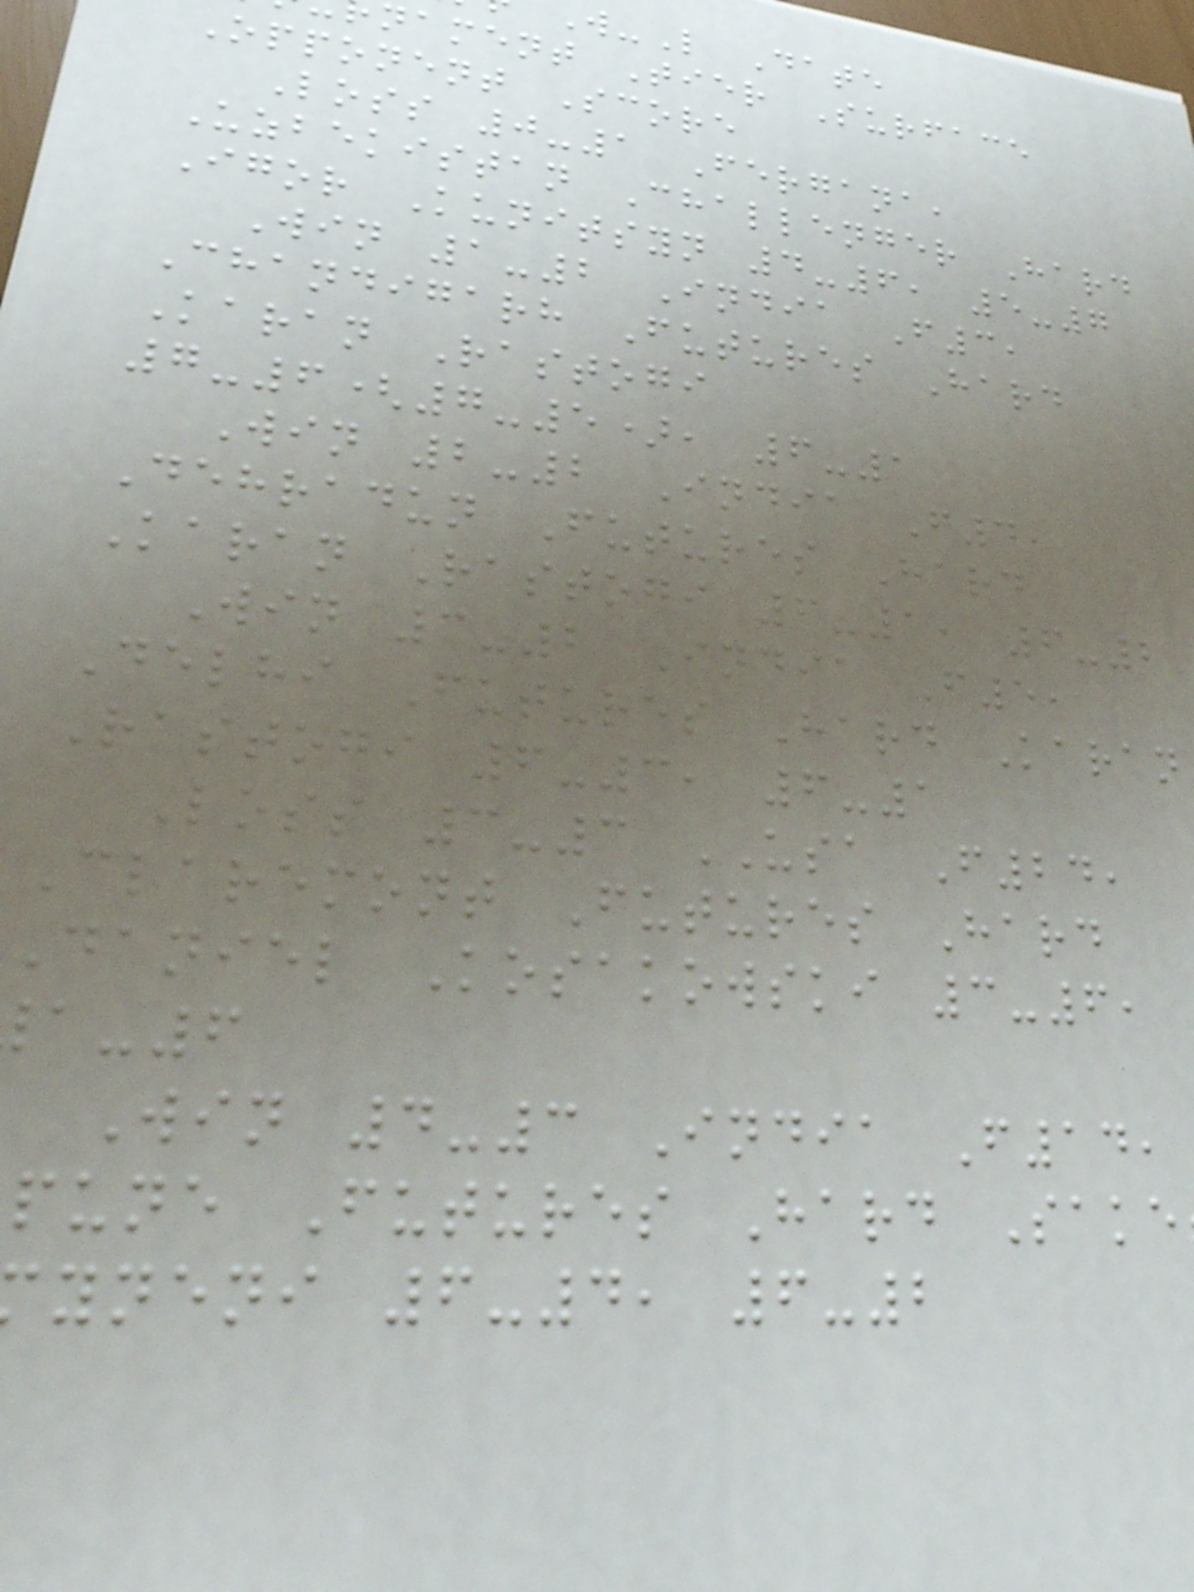-L Date
nament Tier Surface
Opponent Score
Loss 0-1 Fergana,
Uzbekistan Challenger Hard
Igor Kunitsyn 4-6, 5-7
Win 1-2 India F3,
Chandigarh Futures Hard
Karan Rastogi
7-6(7-5), 6-1
Win 2-2 India F4,
Dehradun Futures Hard
Karan Rastogi 6-1, 6-2
Win 3-2 India F5,
Delhi Futures Hard Karan
Rastogi 6-3, 6-1
Loss 3-3 USA F24,
Claremont Futures Hard
Daniel Kosakowski 3-6,
Win 4-3 India F14,
pune Futures Hard Sake
yneni 6-4, 6-2
